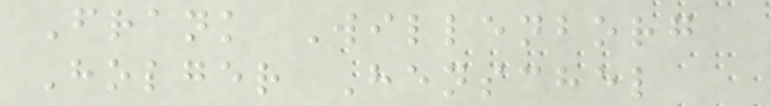Frank Willenborg
Holger Henschel
